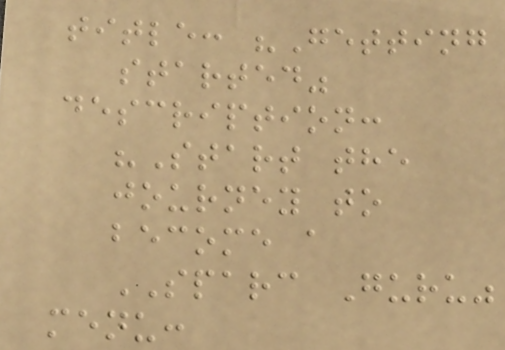title: "Getting
started"
description:
"Start the
journey to
become a
SPARC Guru"
menu:
